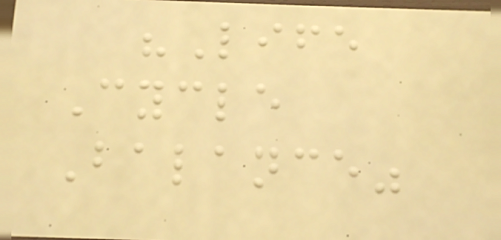"Life
Cycle
Balance"
